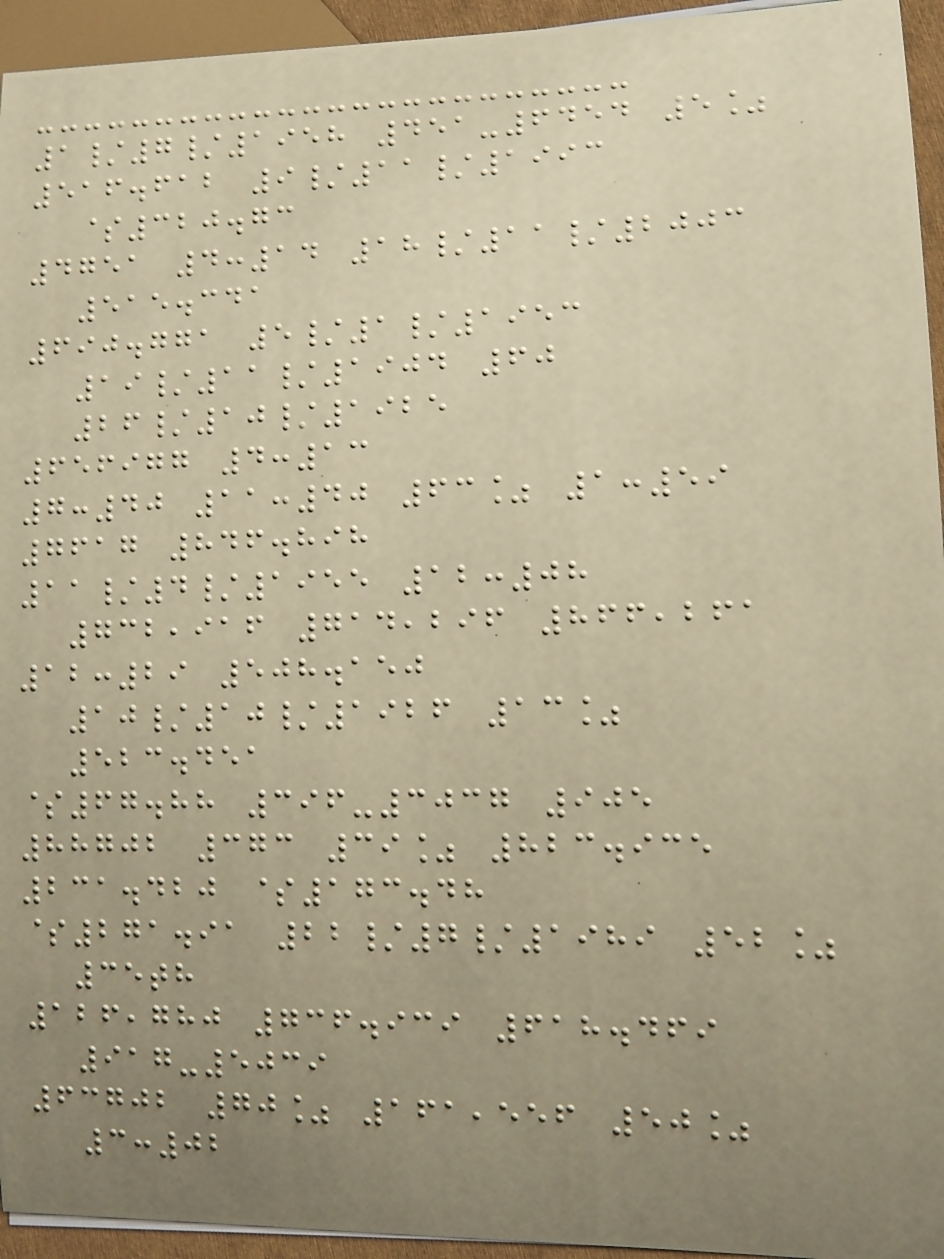1/7/1958 451-6454 5%
516.612 9/11/1993
$320.73
4751 4:14 18/11/2003
515.341
690.771 5/1/1953
19/11/1904 60
26/10/1925
656977 4:13
7:40 11:40 63% 1:59
7617 846.898
11/4/1955 12:08
732,916 714,296 866,261
12:29 508.150
10/10/1926 13%
523.451
$67.88 396-3037 905
88702 373 39% 823.935
231.420 $173.48
$271.91 22/7/1989 52%
35th
126,780 736.939 618.469
917-5039
63702 70% 161,556 50%
3:02
